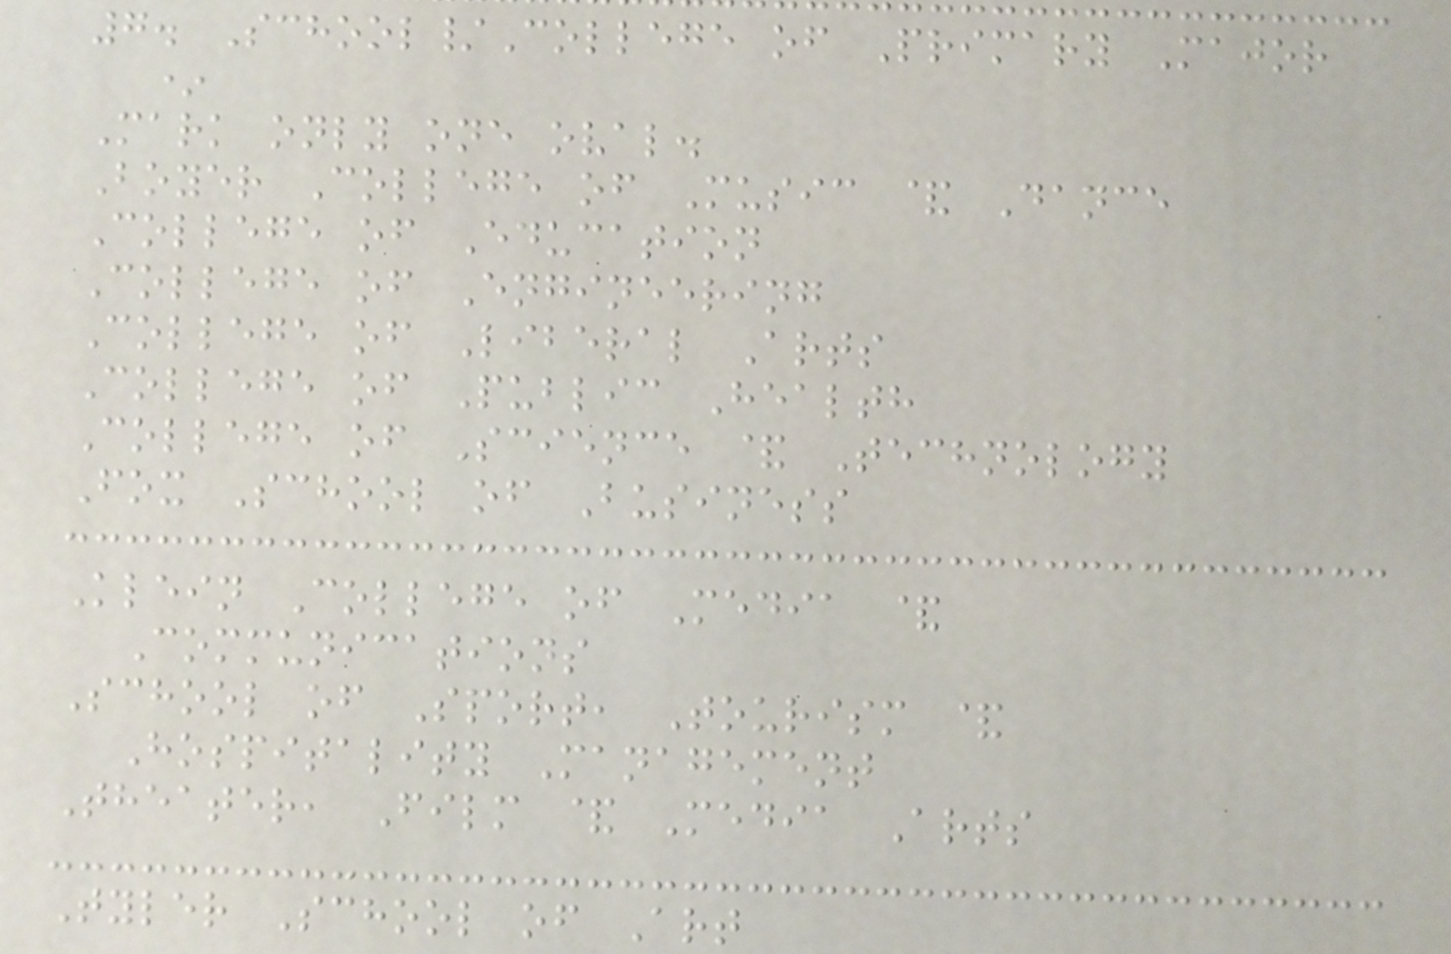7. School/College of Primary Major
*
Mark only one oval.
Boyer College of Music & Dance
College of Education
College of Engineering
College of Liberal Arts
College of Public Health
College of Science & Technology
Fox School of Business
Klein College of Media &
Communications
School of Sport, Tourism &
Hospitality Management
Theater, Film & Media Arts
Tyler School of Art
